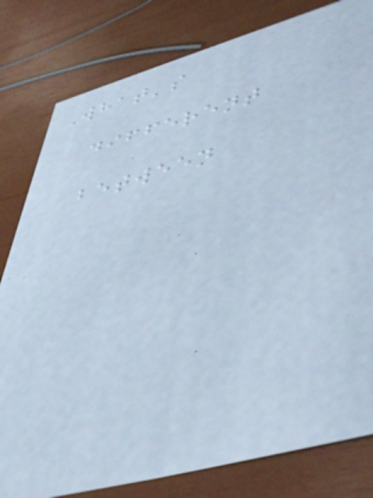What's
different
between
